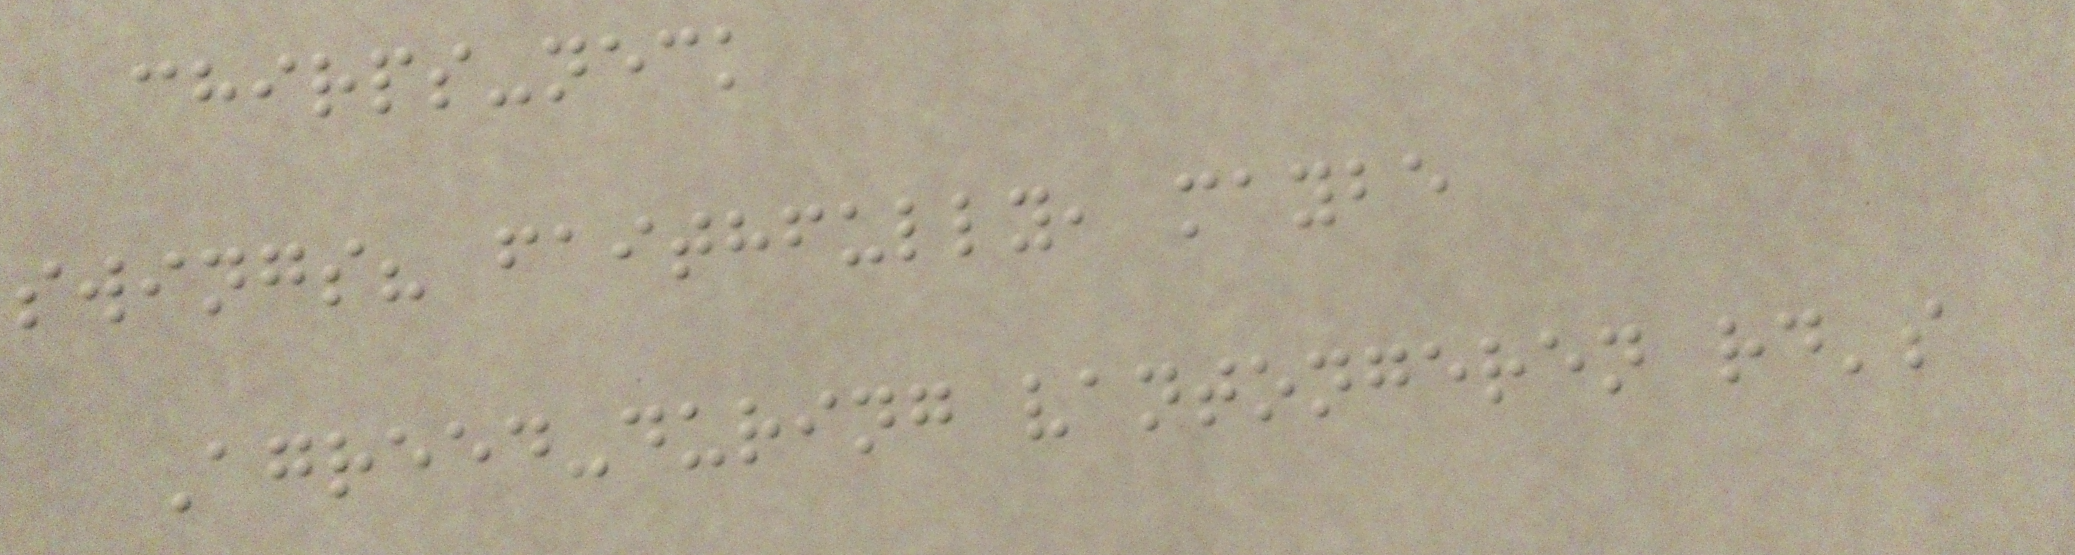chirps-neck
swings? faithfully, maybe
Agreed-during vantongeren rd's
